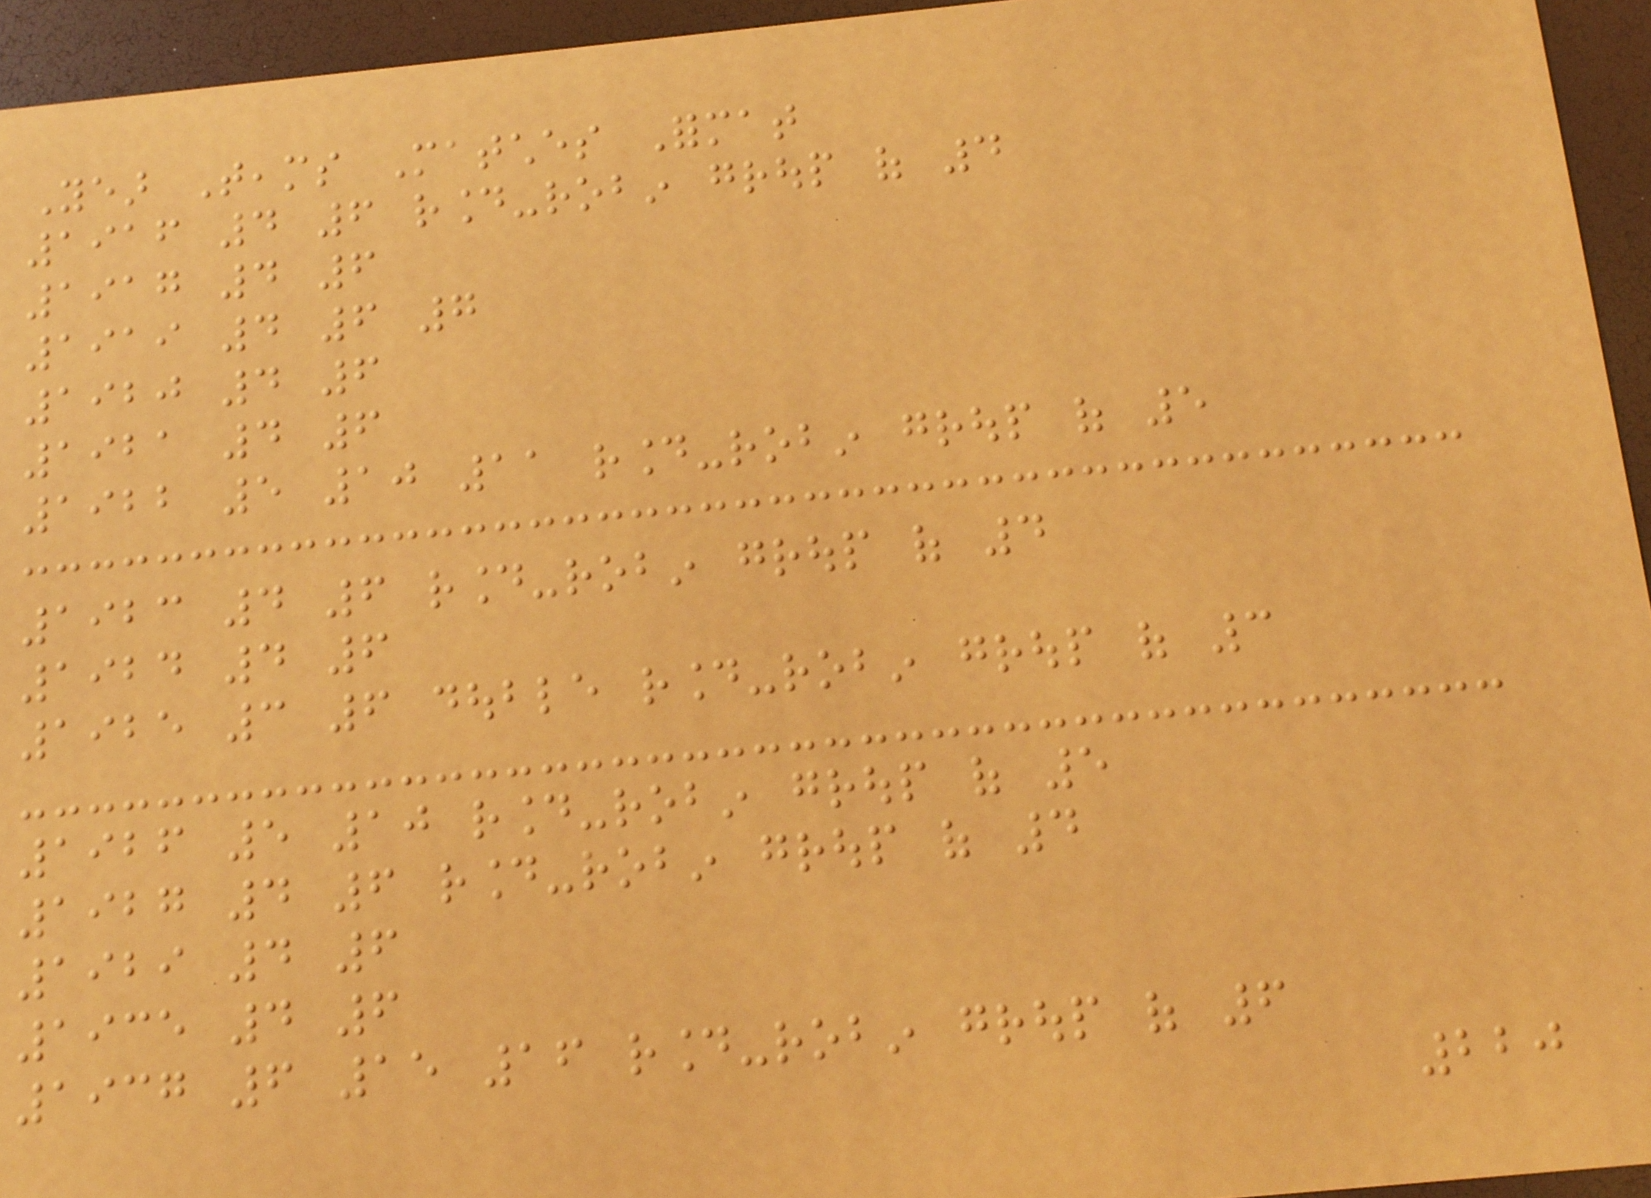Year Teams Matches Format
1916 4 6 round-robin group of 4
1917 4 6
1919 4 6 7
1920 4 6
1921 4 6
1922 5 10 11 round-robin group of 5
1923 4 6 round-robin group of 4
1924 4 6
1925 3 6 double round-robin group of 3
1926 5 10 round-robin group of 5
1927 4 6 round-robin group of 4
1929 4 6
1935 4 6
1937 6 15 16 round-robin group of 6
220
